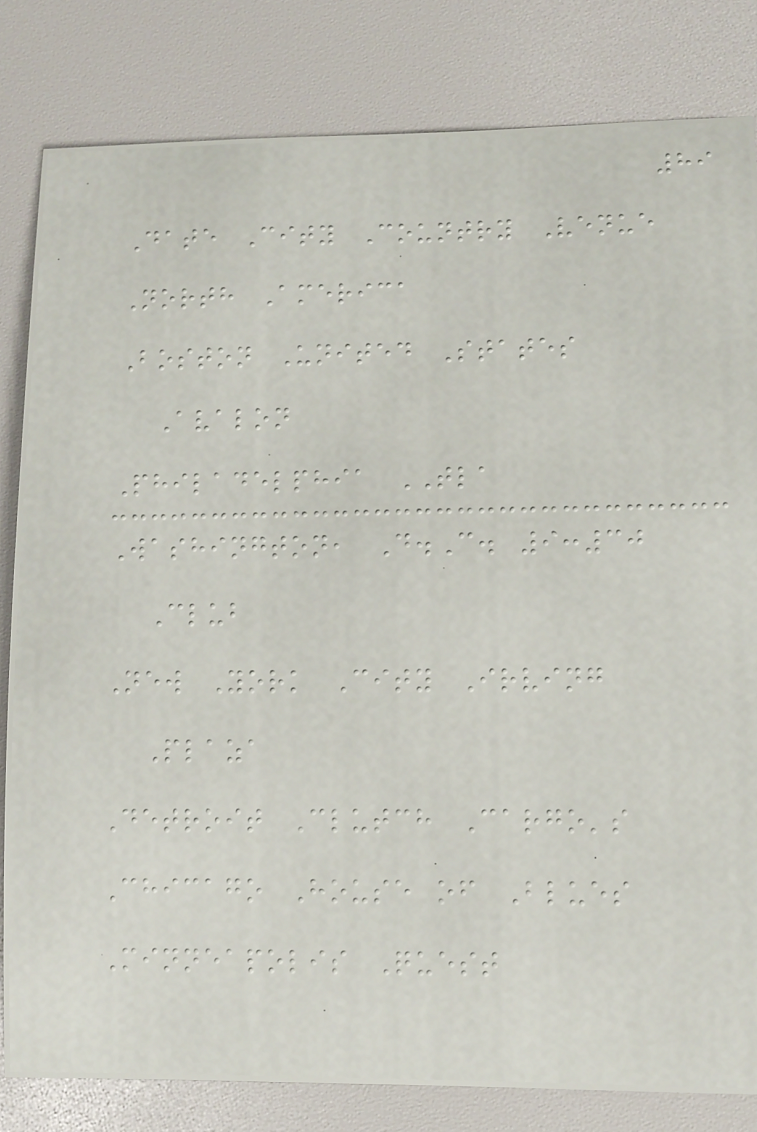89
Date City Country Venue
North America
Boston United States
Avalon
Philadelphia TLA
Washington, D.C. 9:30
Club
New York City Irving
Plaza
Detroit Clutch Cargo's
Chicago House of Blues
Minneapolis Quest
